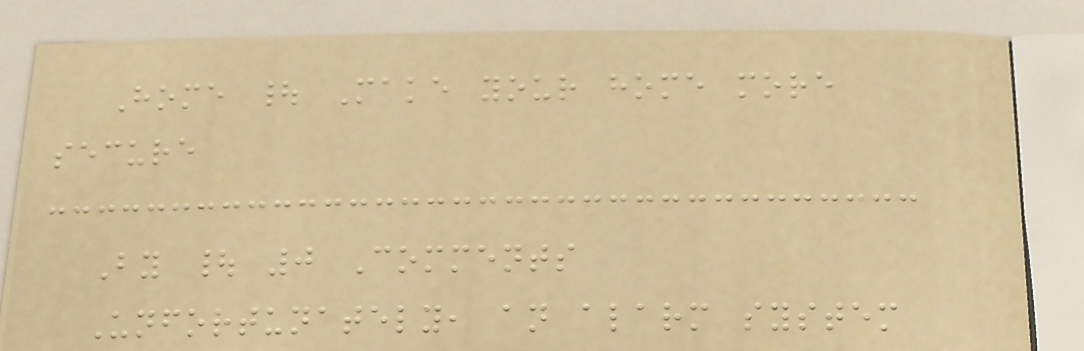Home | Make your home more
secure
By | 0 Comments
Unfortunately, an alarm system
